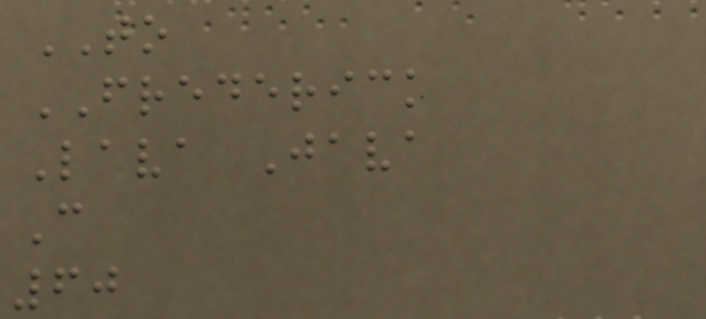TO
FREDERICK
Lava Java
C
60
